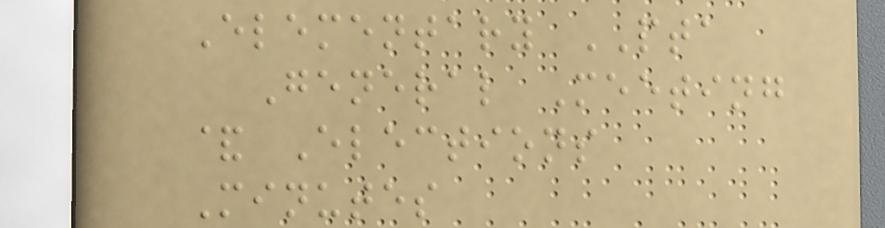Elementary PTA
General Meeting
& Elections
Minutes
